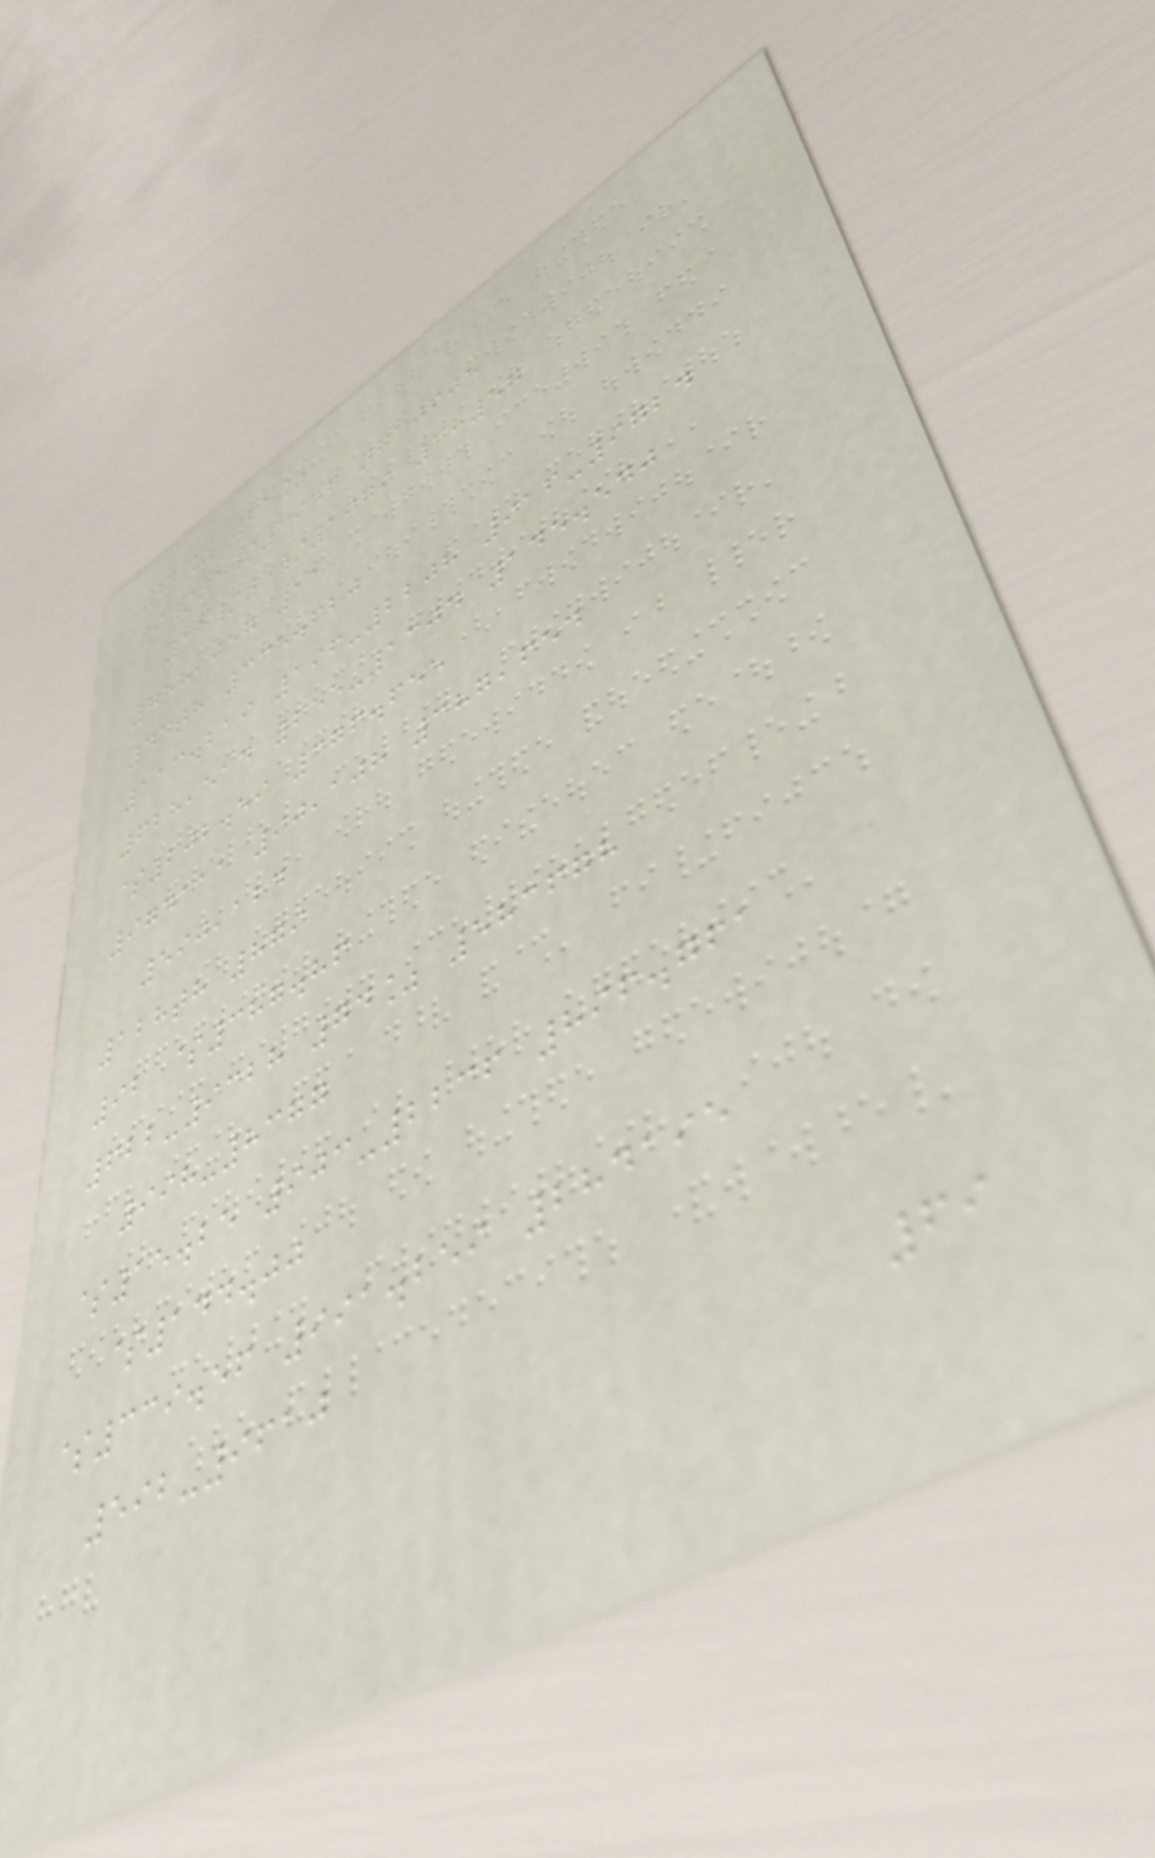22% 21%
9/1/1946 710605
12/5/1979 1:57
788,057 11
44th 335.620
113.219 196-2208 916-9724
628,514 255-1304 145.540
$202.59 376.655
974111 90,108 387,654
590,124
128th 879
92 $387.86
622-9328 74% 583678
998-8377
$15.25 903-2236 896.761
$144.00
$339.56 991.259 284195
592-9610
69
